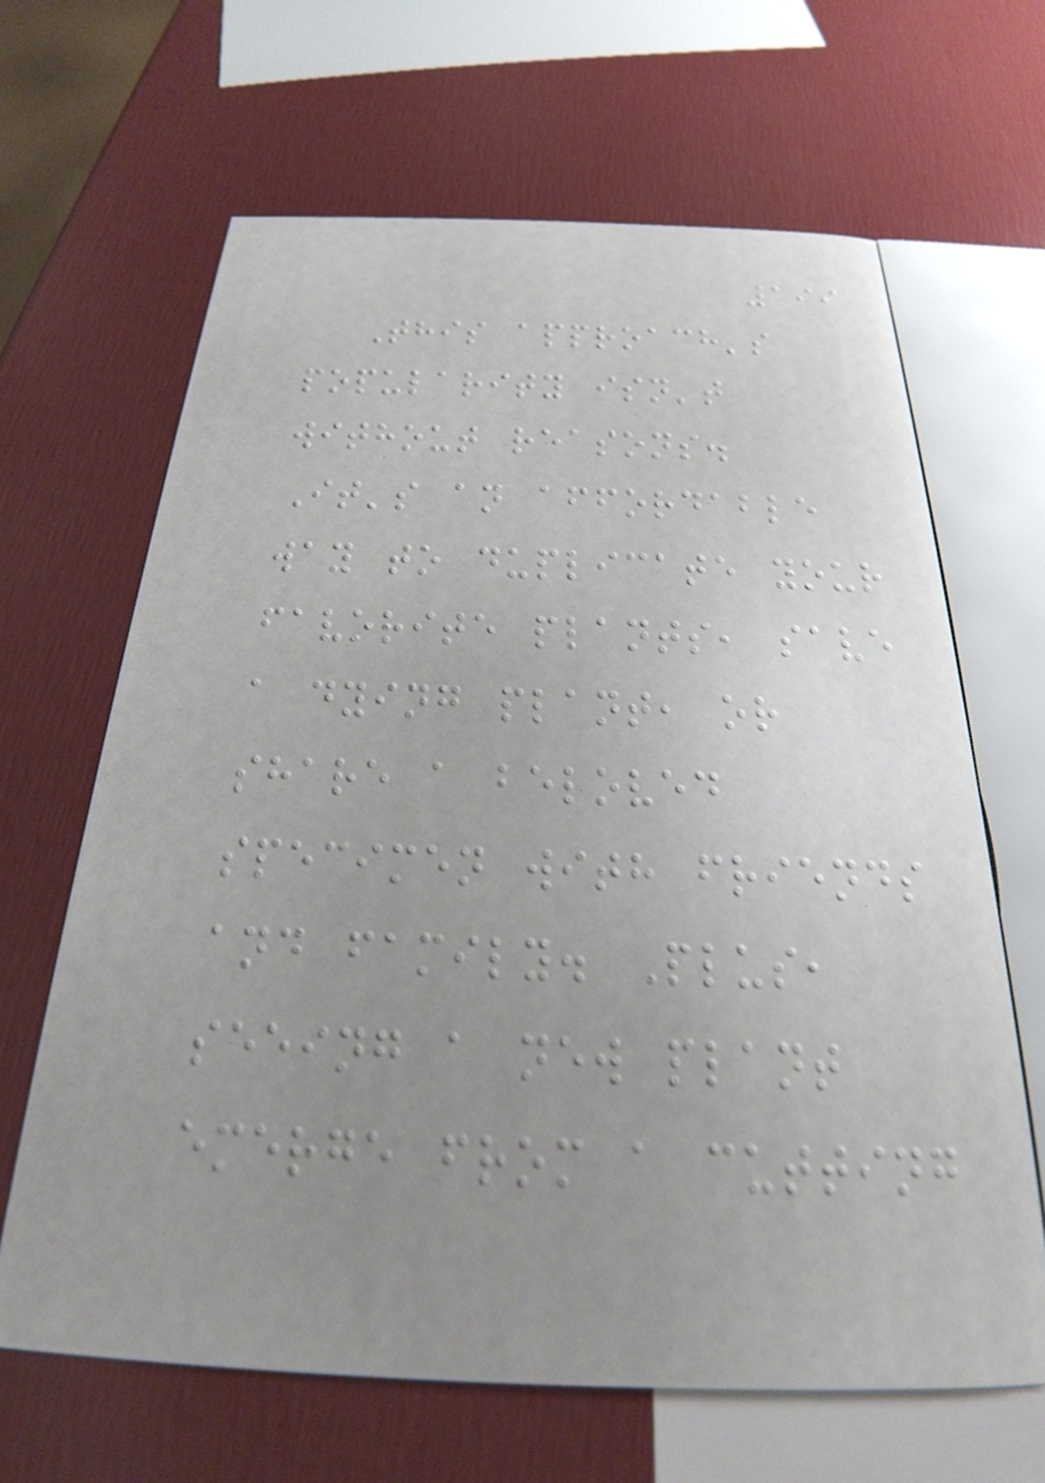199
This approach's
popularity isn't
without reasons.
It's an affordable
way to duplicate your
favorite plants, save
a dying plant, or
share a beloved
specimen with friends
and family. Plus,
seeing a new plant
emerge from a cutting
